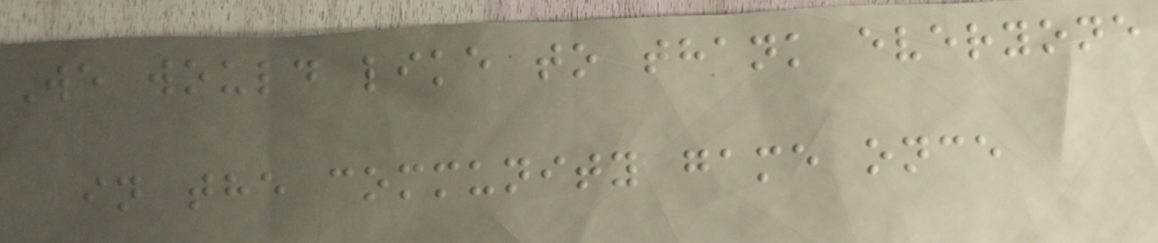We would like to thank everyone
in the community game once
